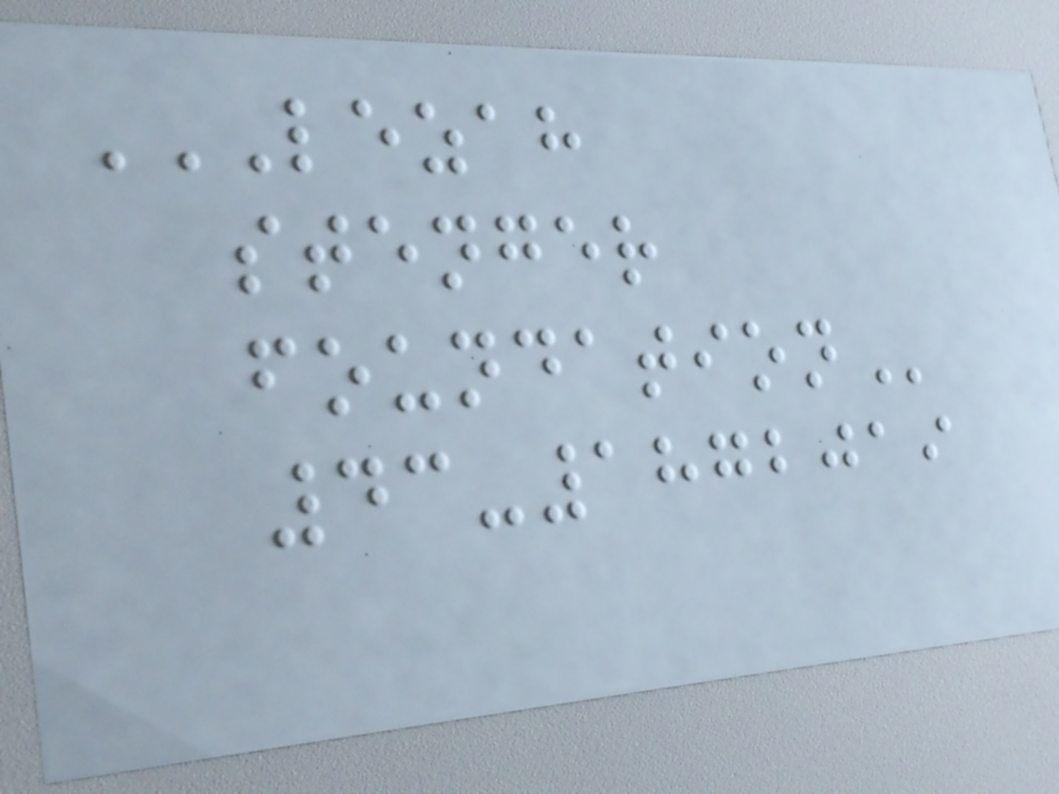LEZAH
STENGER
FOUNDATION
43-1872019
